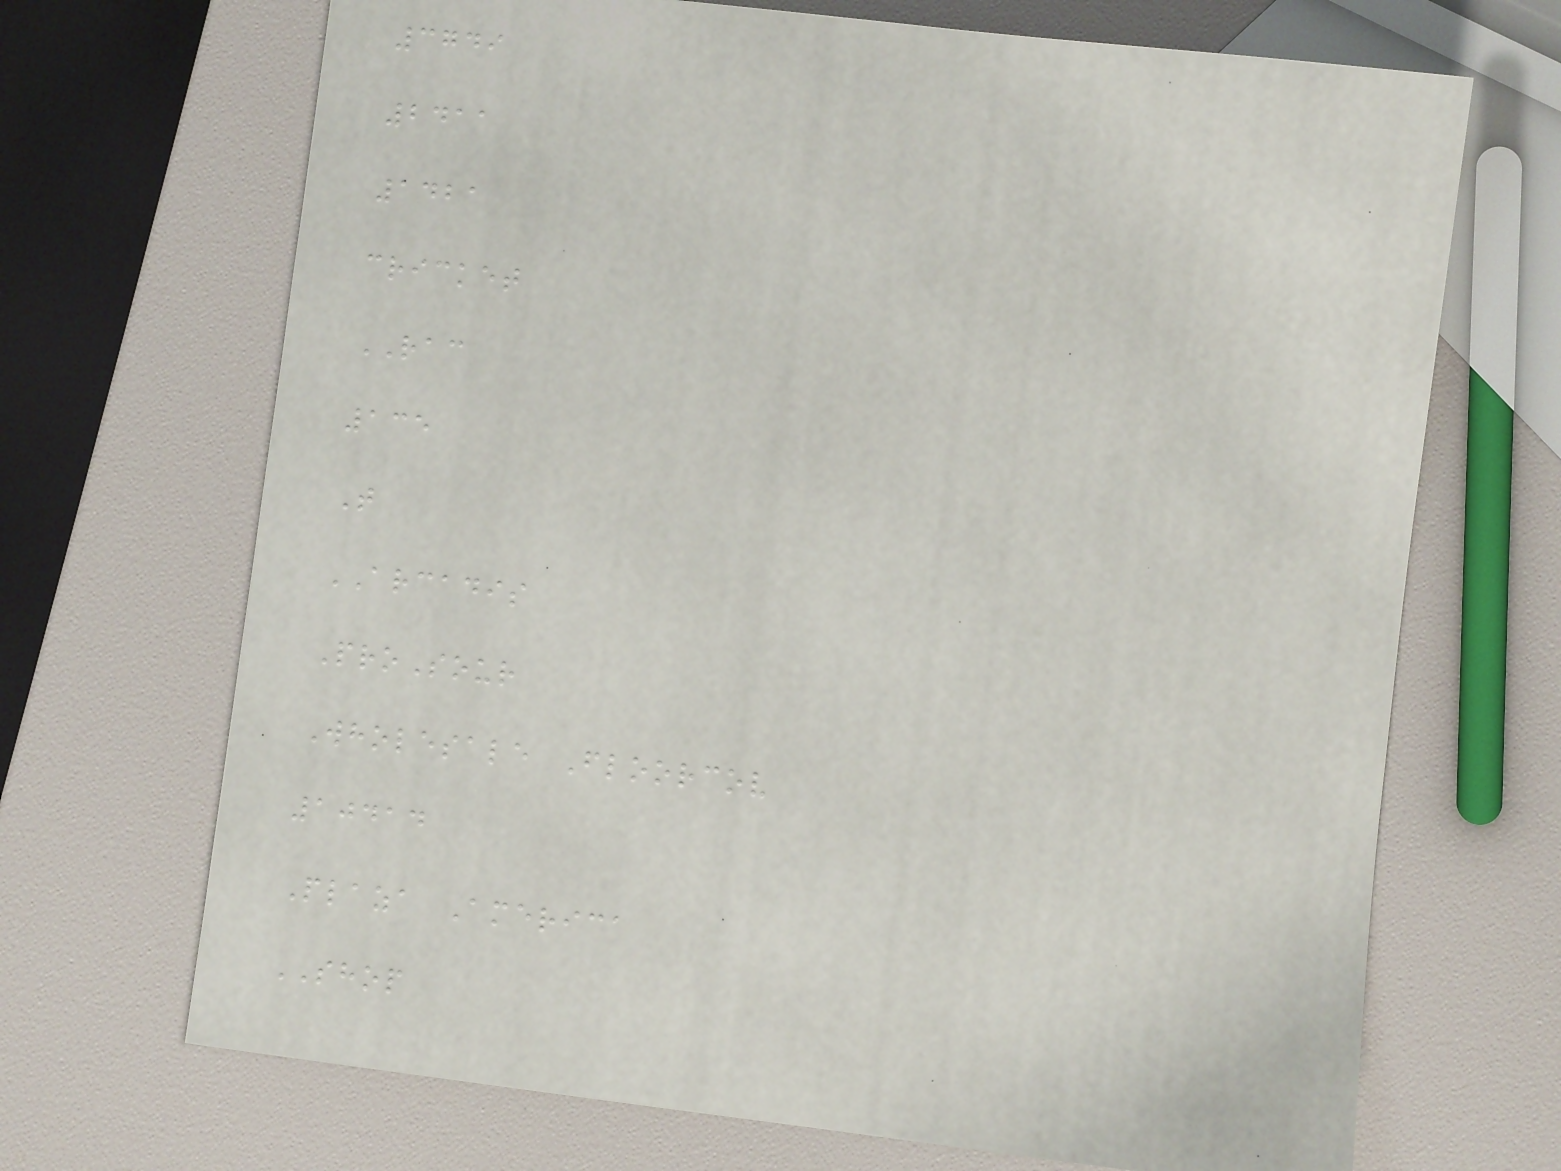3749
2411
1421
cricket
RAC
135
T
ARCADIS
ProSour
Wholesale Floorcov
10414
Plaza America
SHOP
